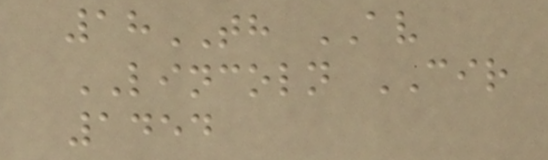18TH AV
LINCOLN CIR
1454
